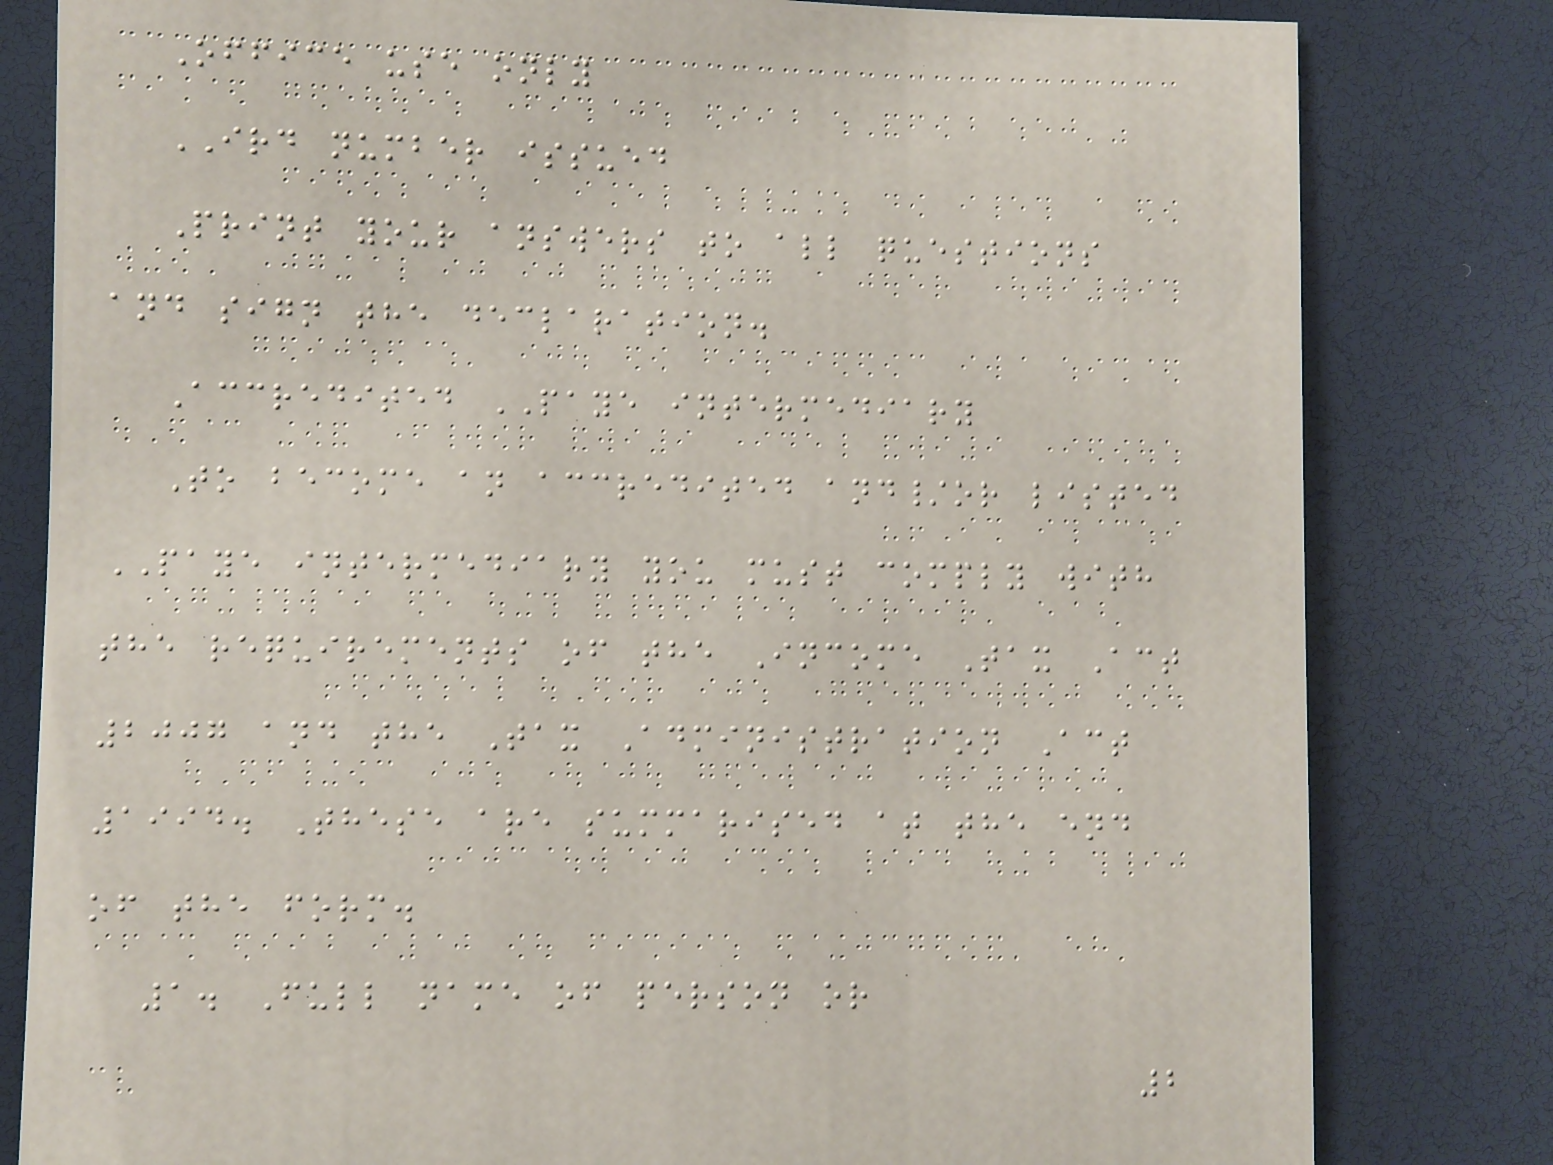Office use only
IRD number issued
Print your answers to all questions
and sign the declaration.
Accredited PAYE intermediary
To become an accredited and/or listed
PAYE intermediary you must comply with
the requirements of the Income Tax Act
2007 and the Tax Administration Act
1994. These are summarised at the end
of the form.
1. Full name of person or
2
